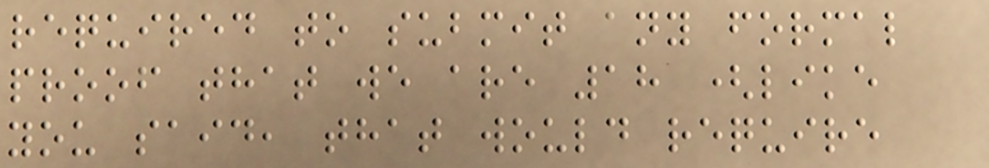required to submit any formal
proof that we are 18 (like
you said, that would require
